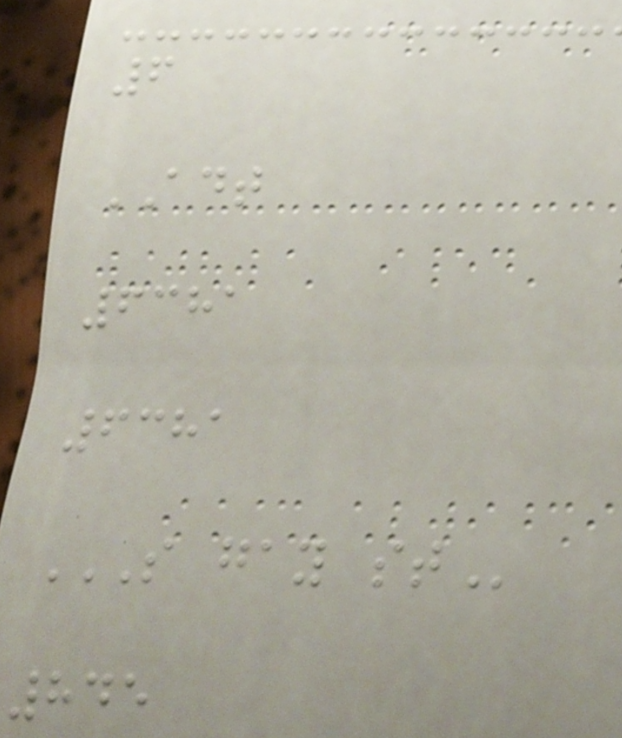6
ADT
6381
6381
S GAY ST
845
